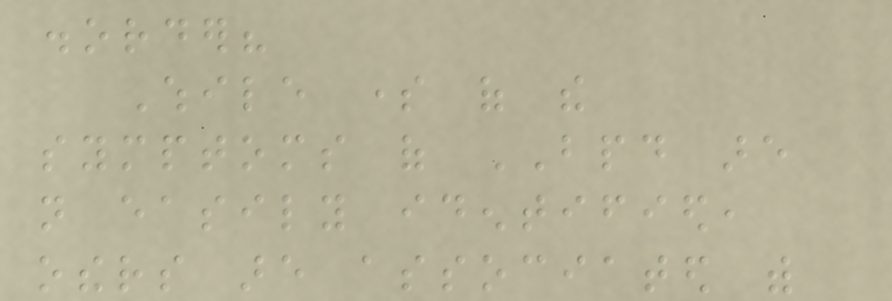disorder?
While some of the
symptoms of BPD are
not easily identified,
others are associated with
